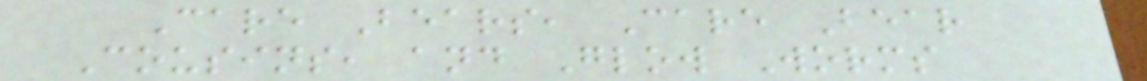Care Bears, Care Bear
Cousins, and Glow Worms
